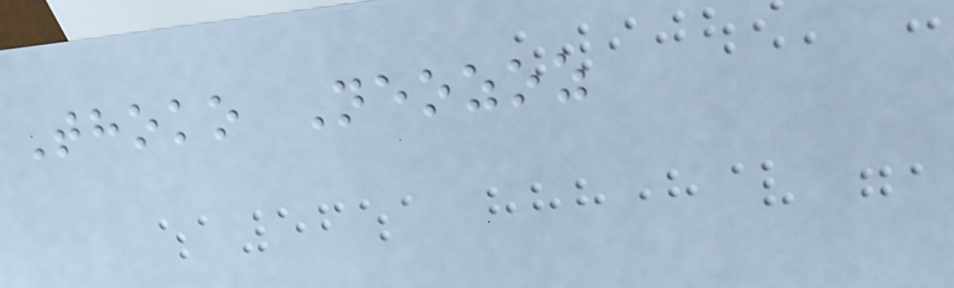Thoko Neozoz
